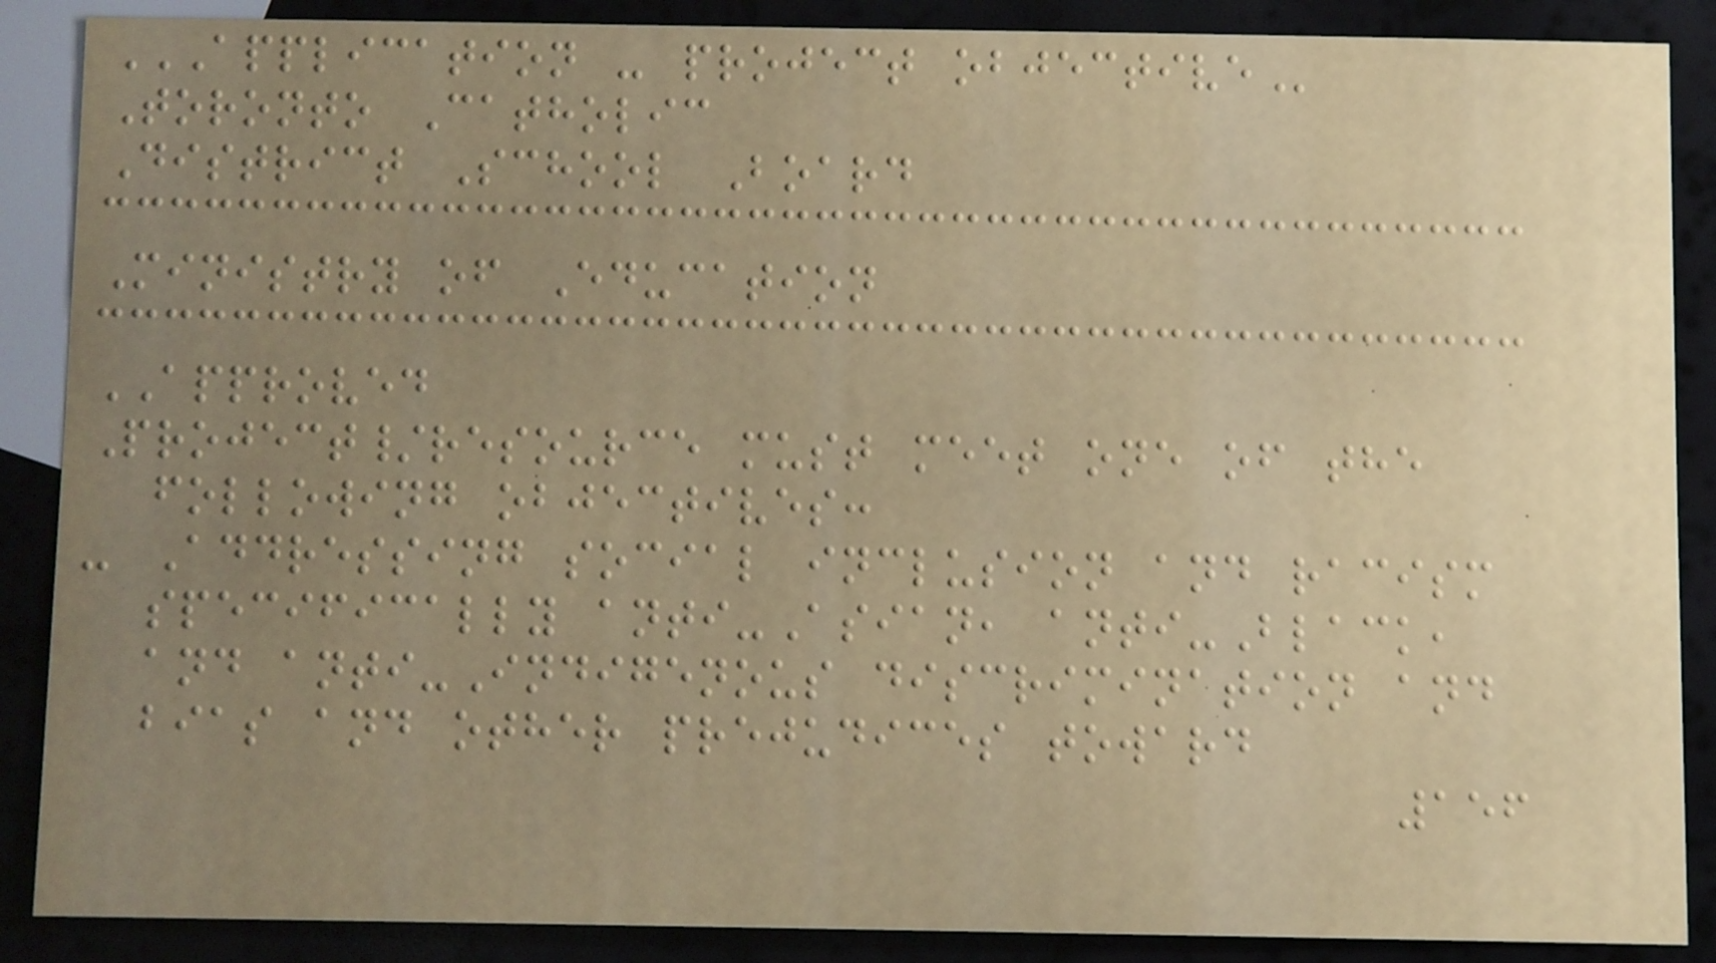APPLICATION - PROJECT OBJECTIVE
Toronto Catholic
District School Board
Ministry of Education
APPROVED
Project/resource must meet one of the
following objectives:
- Addressing social inclusion and racism
specifically anti-Asian, anti-Black,
and anti-Indigenous discrimination and
bias and other prejudices toward
156
